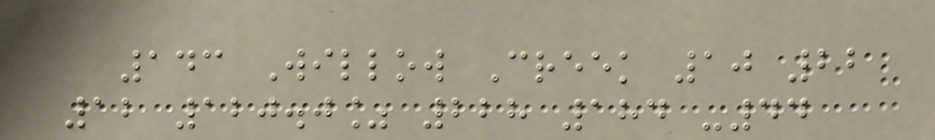143 Willow Creek 10 22
12 120.0% 228 184 -44
